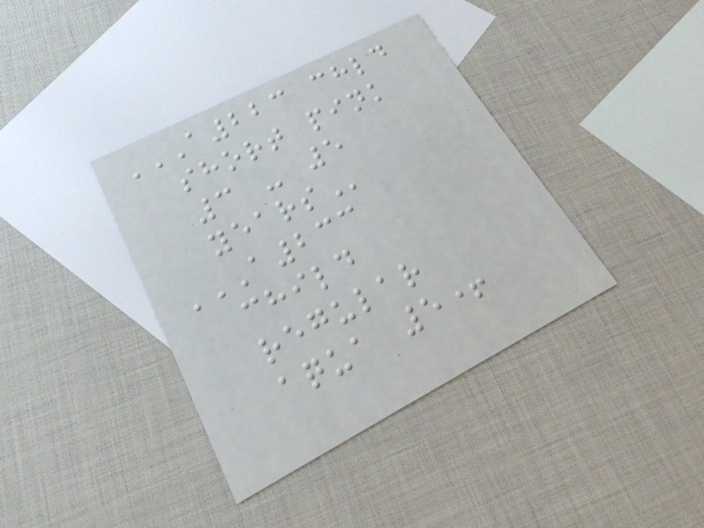A223 CHLD
SHORT PINK
3 - 5
YEARS
A233
CHILD
REGULAR
AQUA 5+
